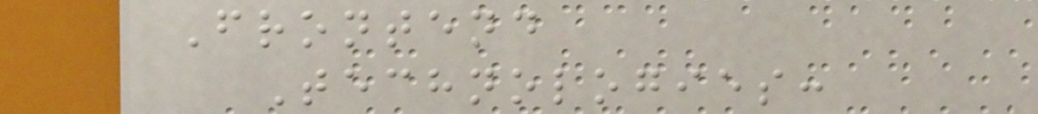Frontend
Technologies:
